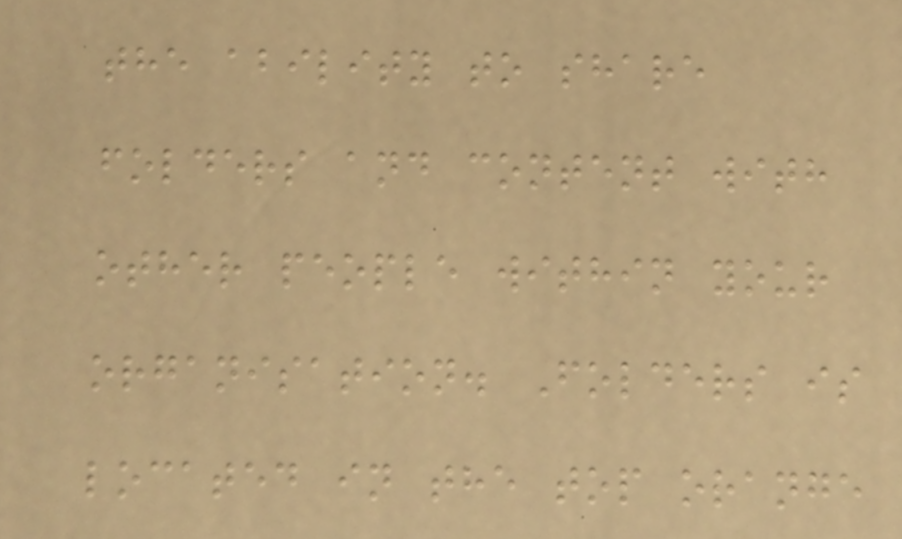the ability to share
folders and content with
other people within your
organisation. Folders is
located in the top orange
